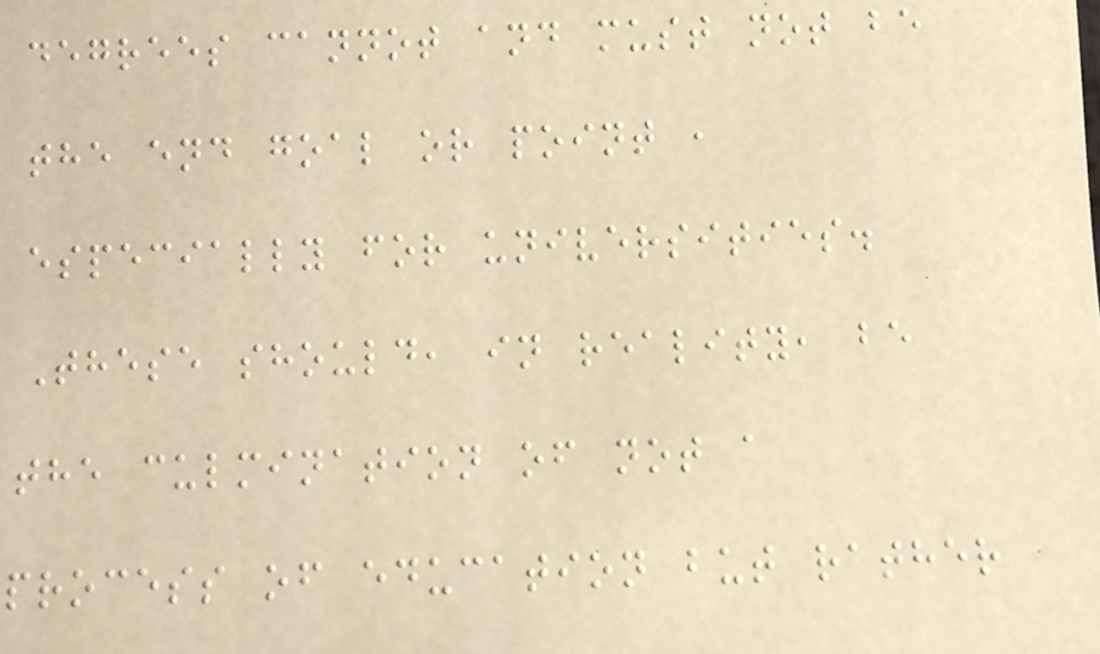degrees cannot and must not be
the end goal or point ,
especially for universities.
These should, in reality, be
the culmination of not a
process of education but rather
